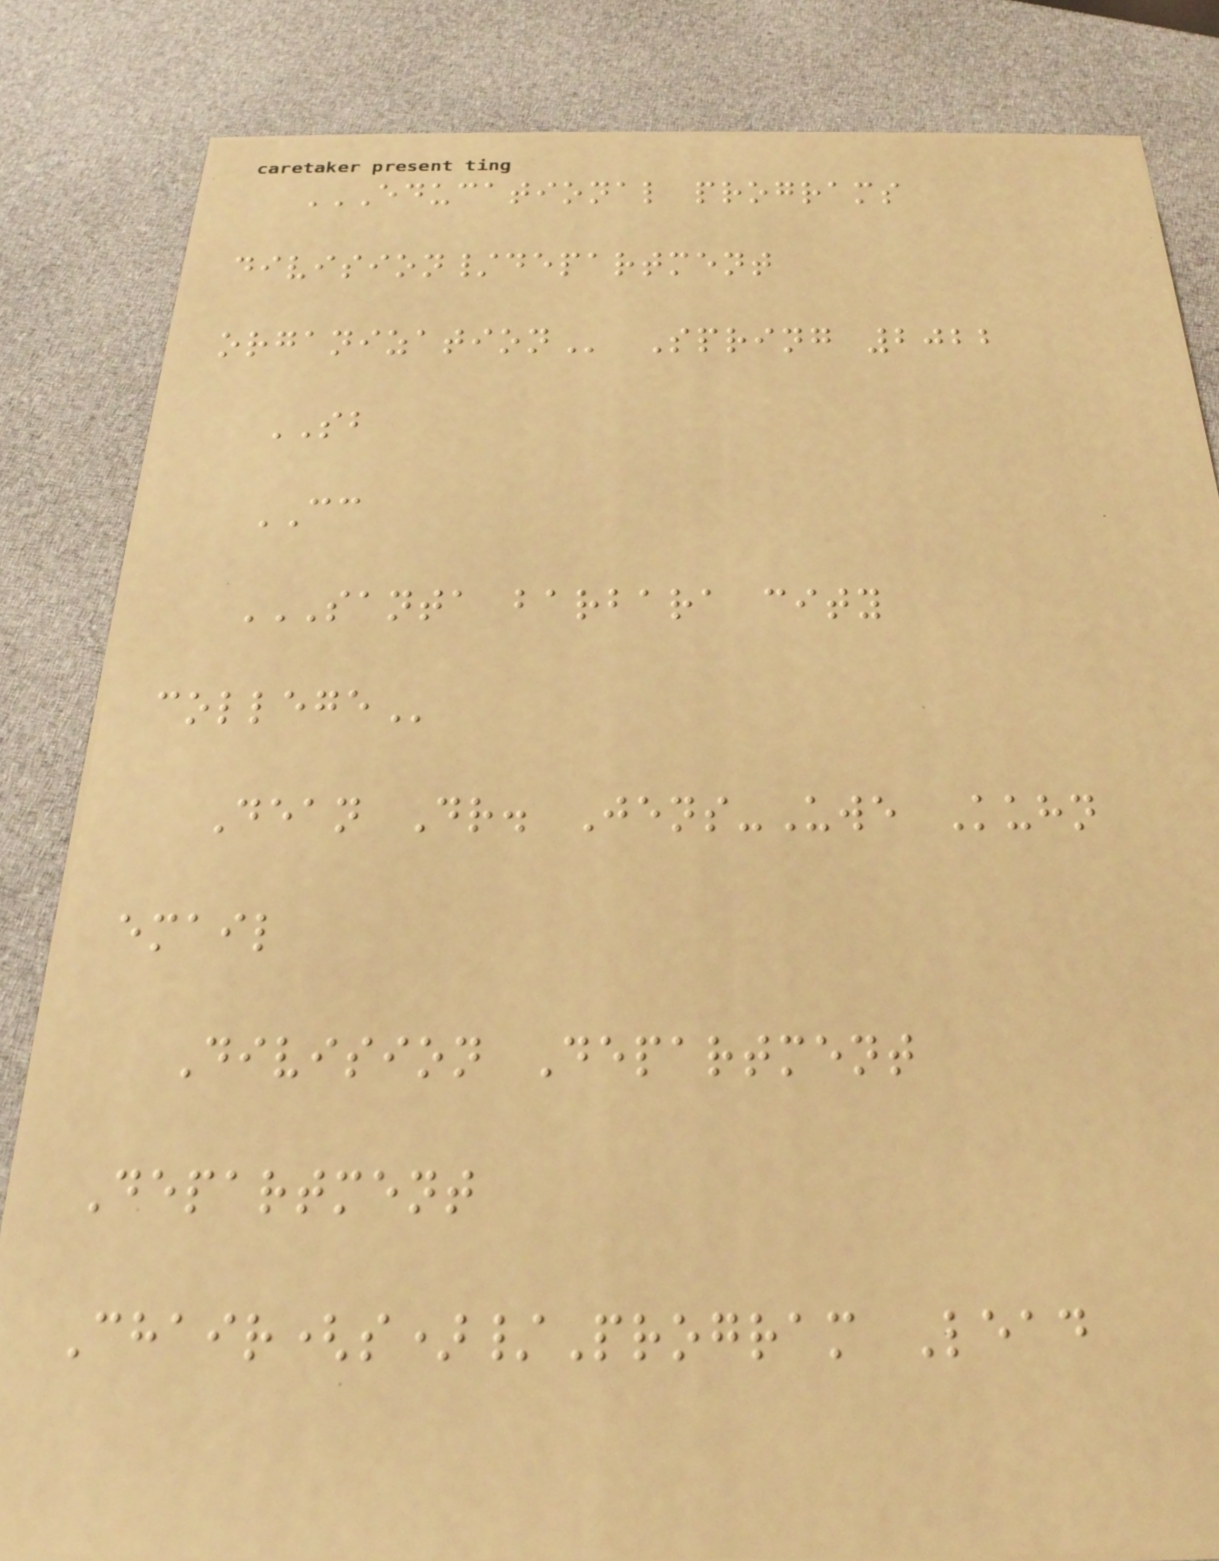EDUCATIONAL PROGRAMS
DIVISION/DEPARTMENT
ORGANIZATION Spring 2022
SB
CC
SANTA BARBARA CITY
COLLEGE
Dean Dr. Jens-Uwe Kuhn
email
Division Department
Department
Chair(s)/Program Lead
